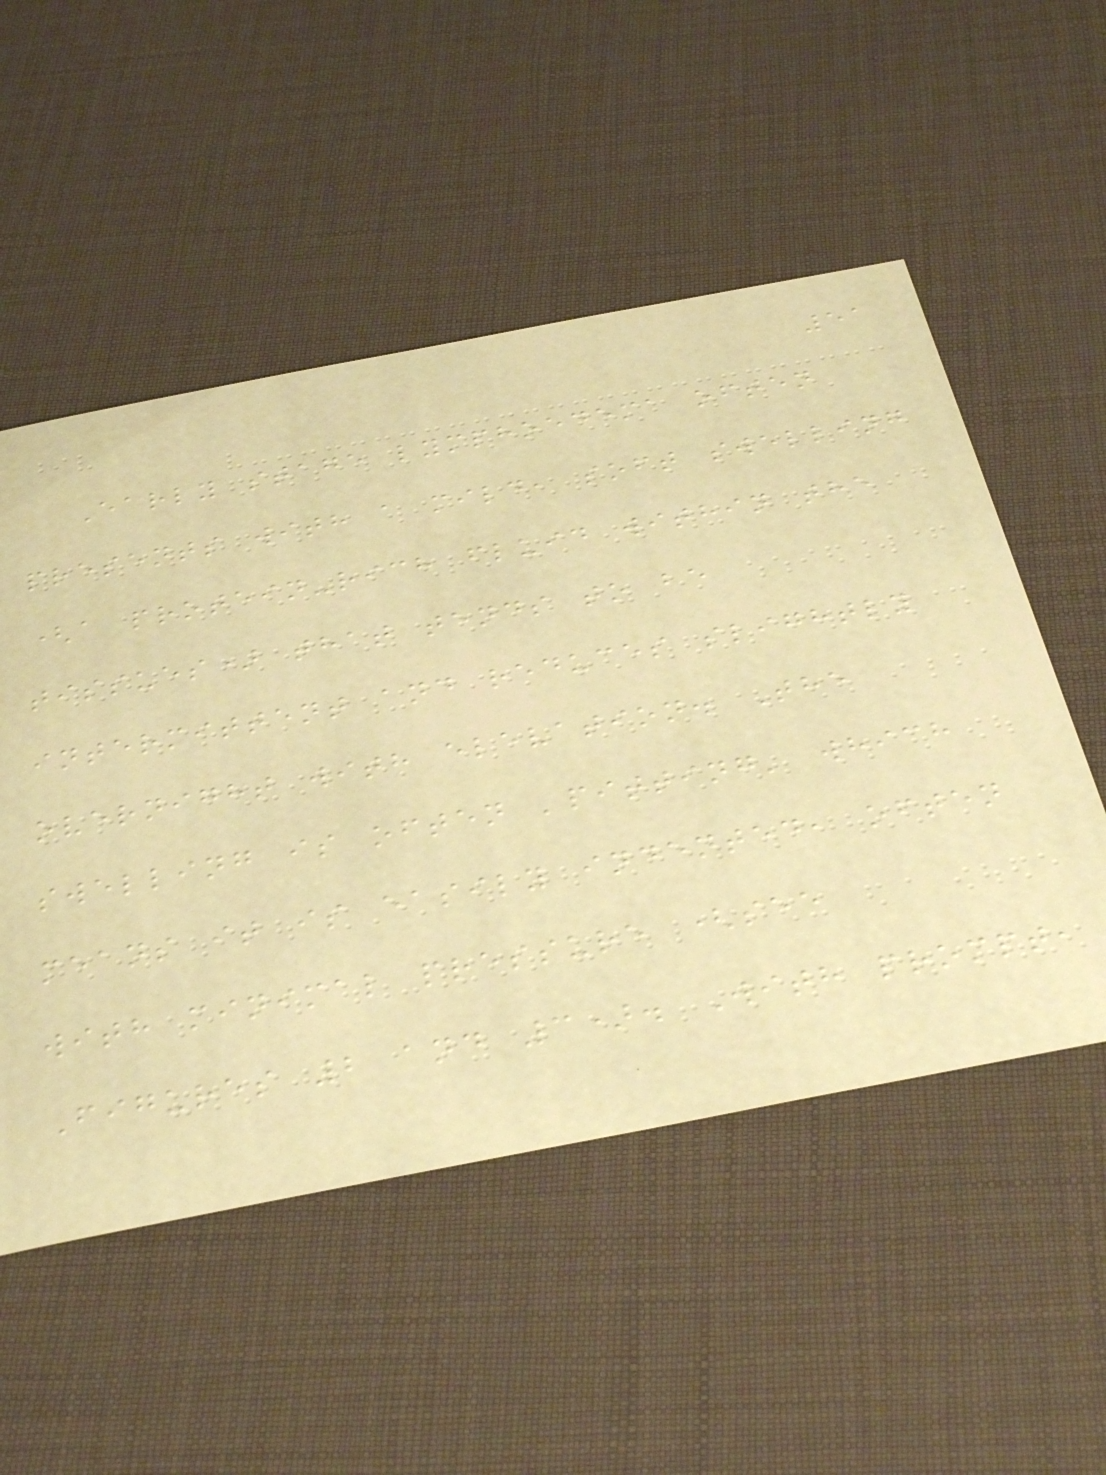51
Early stage lymphoedema often
presents with a mild, soft swelling
(a protein-rich fluid within the
tissues) that tends to be
intermittent and reduces slightly
overnight with elevation. The
swelling is often 'pitting' which
means it is easily indented, often
with minimal pressure (see
Figures 2 and 3). With prompt,
